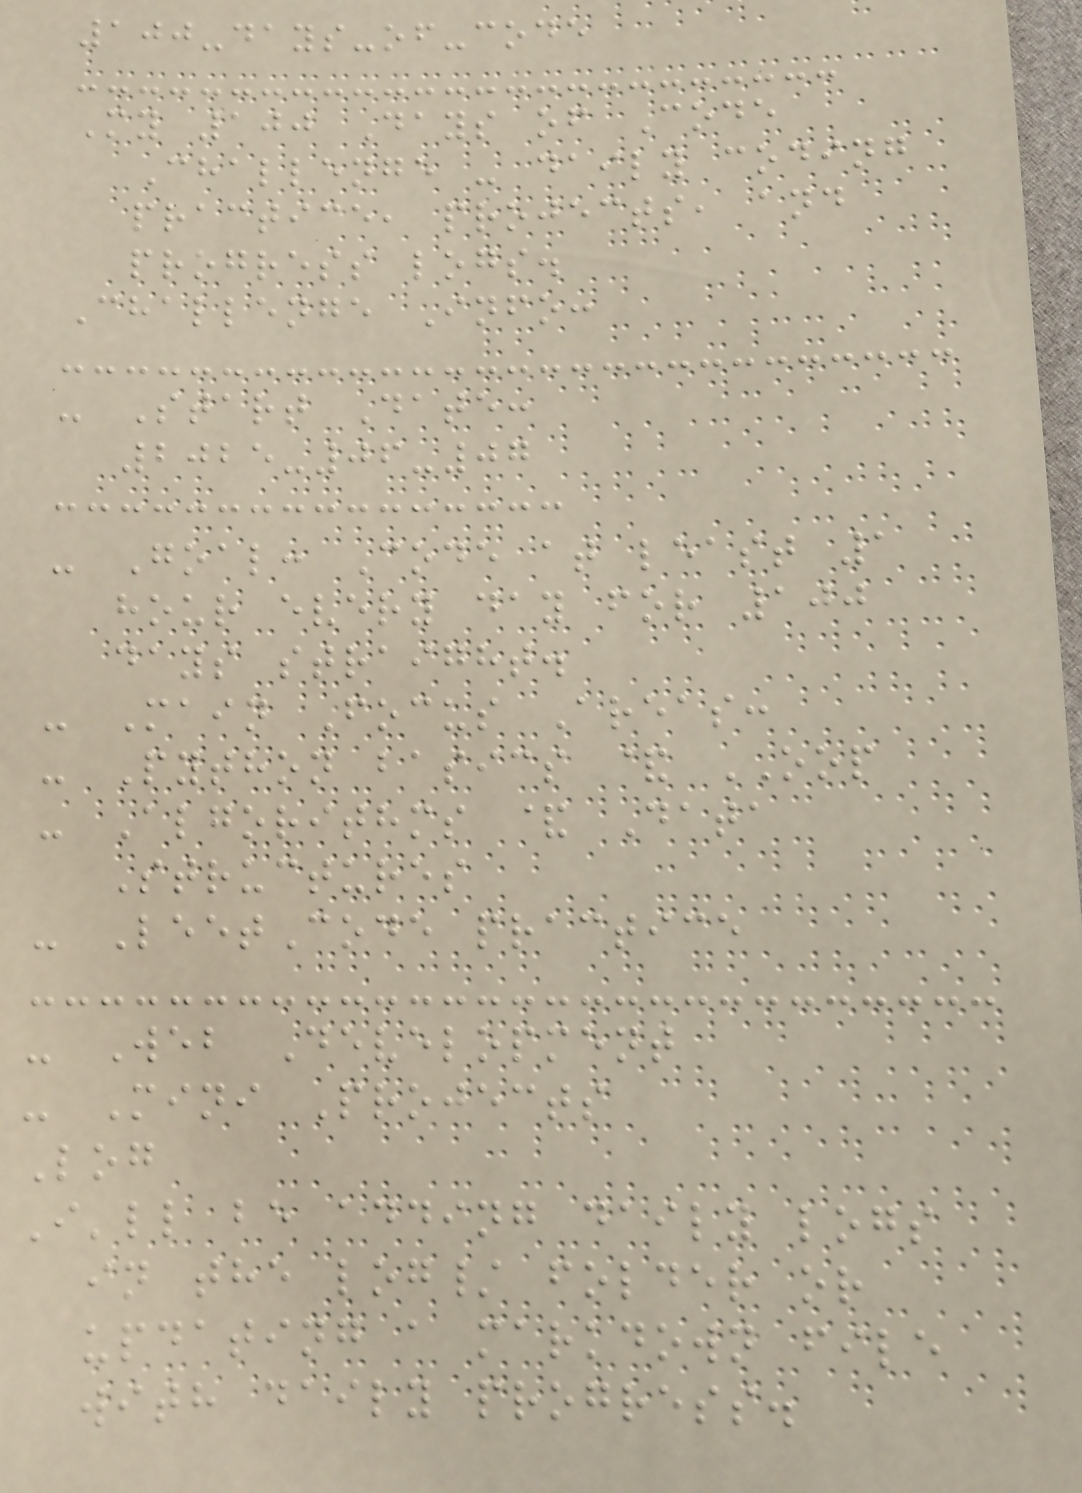100-days-of-code
My 100 Days of Code
Challenge - daily coding
practice, projects, and
progress logs.
Challenge Info:
- Start Date:
2025-06-07
- Goal: Code at least 1
hour every day for 100
days straight.
- Main Focus Areas:
- Python basics & OOP
- Algorithms & Data
Structures
- LeetCode practice
- Web Development
- Mini Projects
Log
I'll be adding daily logs
in the log/ folder or
updating a markdown file
with daily progress.
